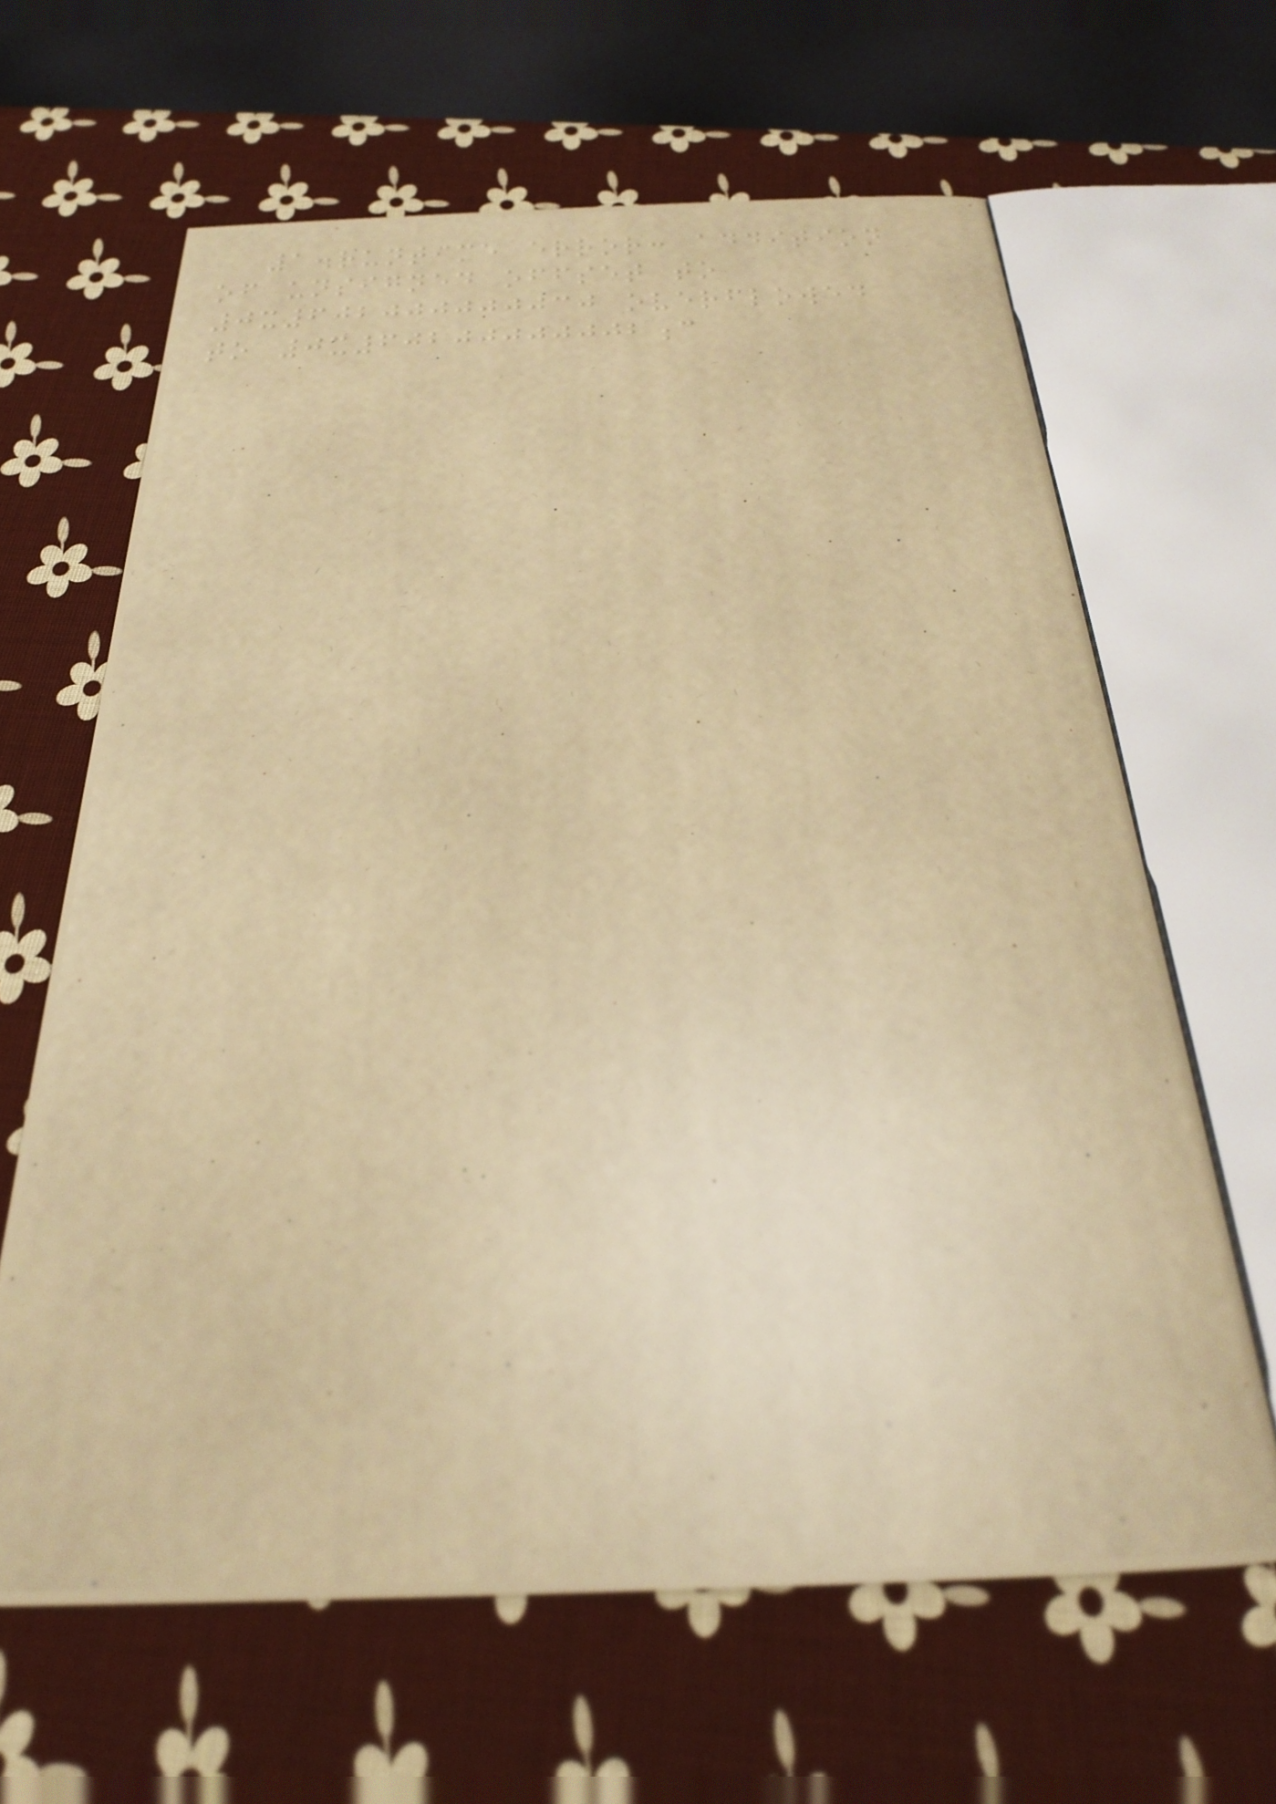1.runtime error: addition
of unsigned offset to
0x602000000030 overflowed
to 0x60200000002c
